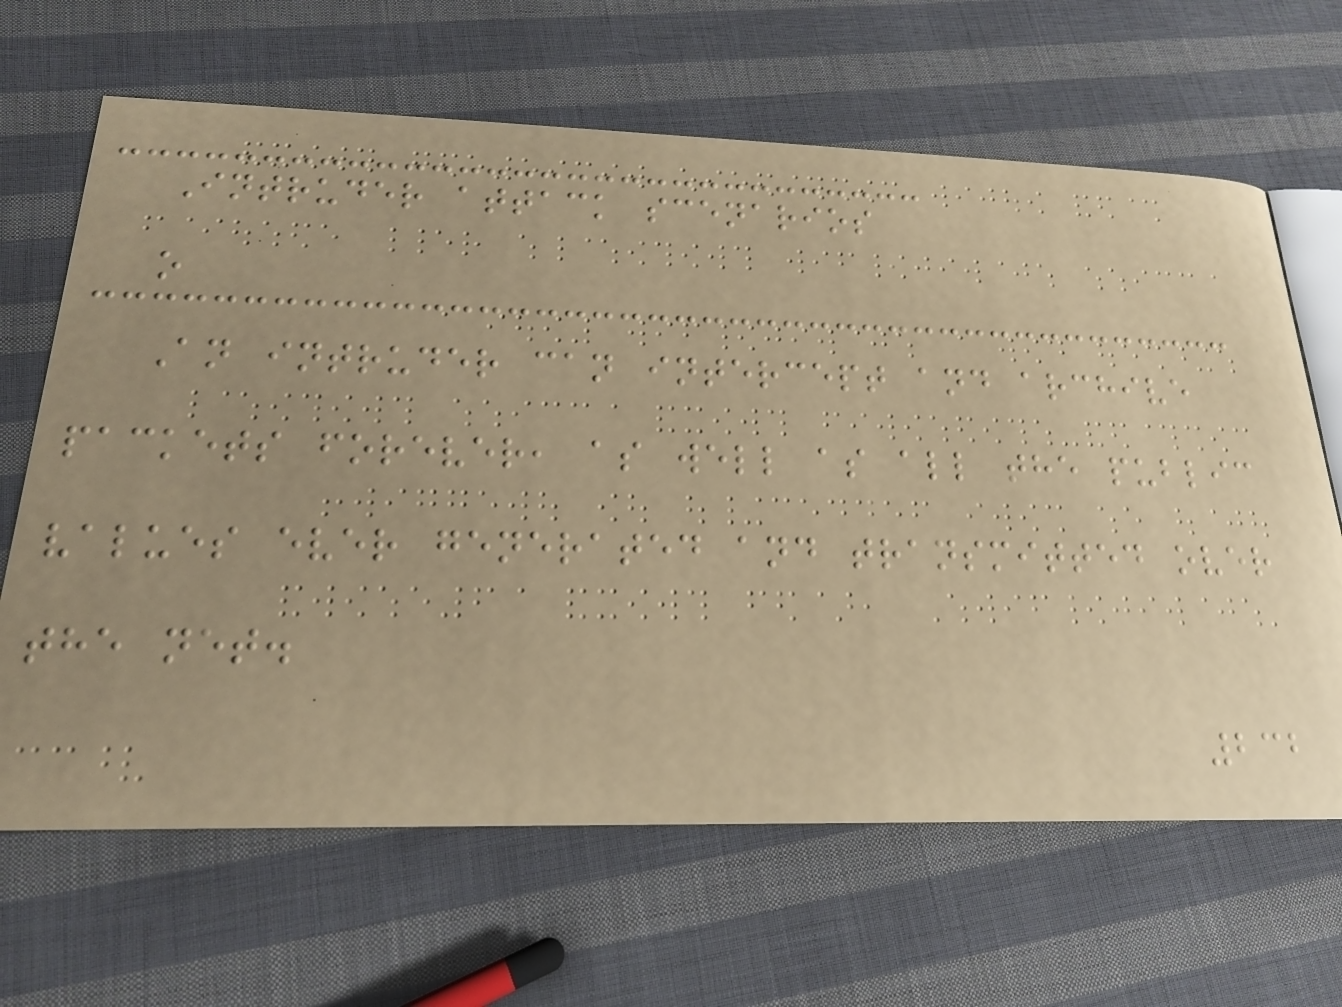Intruder attack scenarios
o
An intruder can intercept and archive
packets forever, as well as all the public
values ever generated and transmitted over
the net.
232
